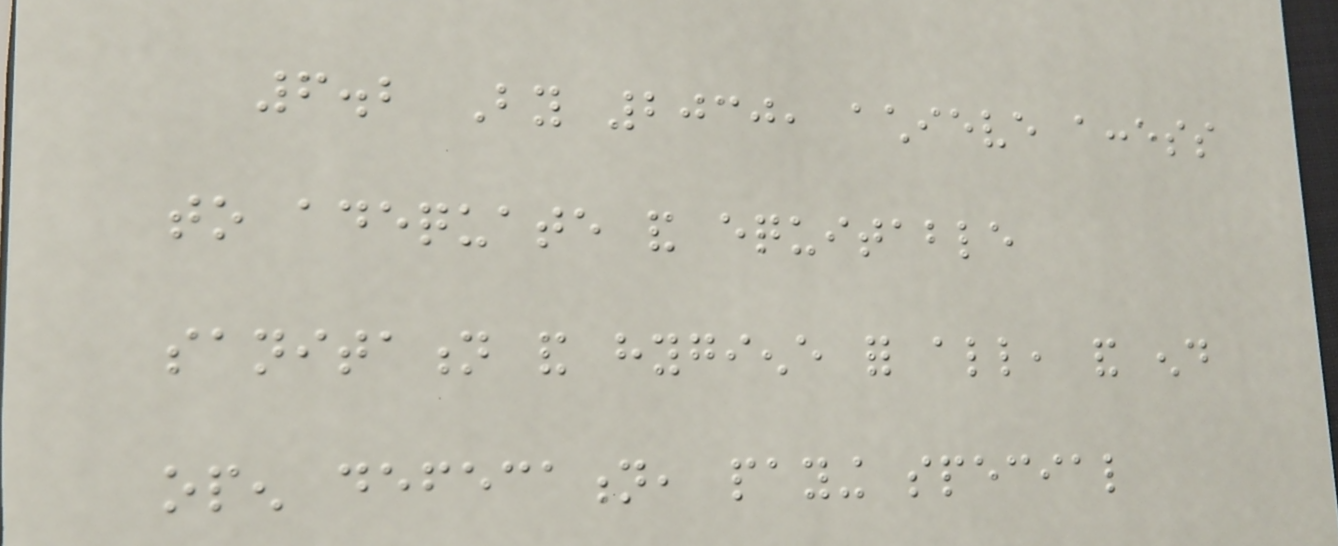6.2 By 2030, achieve access
to adequate and equitable
sanitation and hygiene for all, and end
open defecation, paying special
